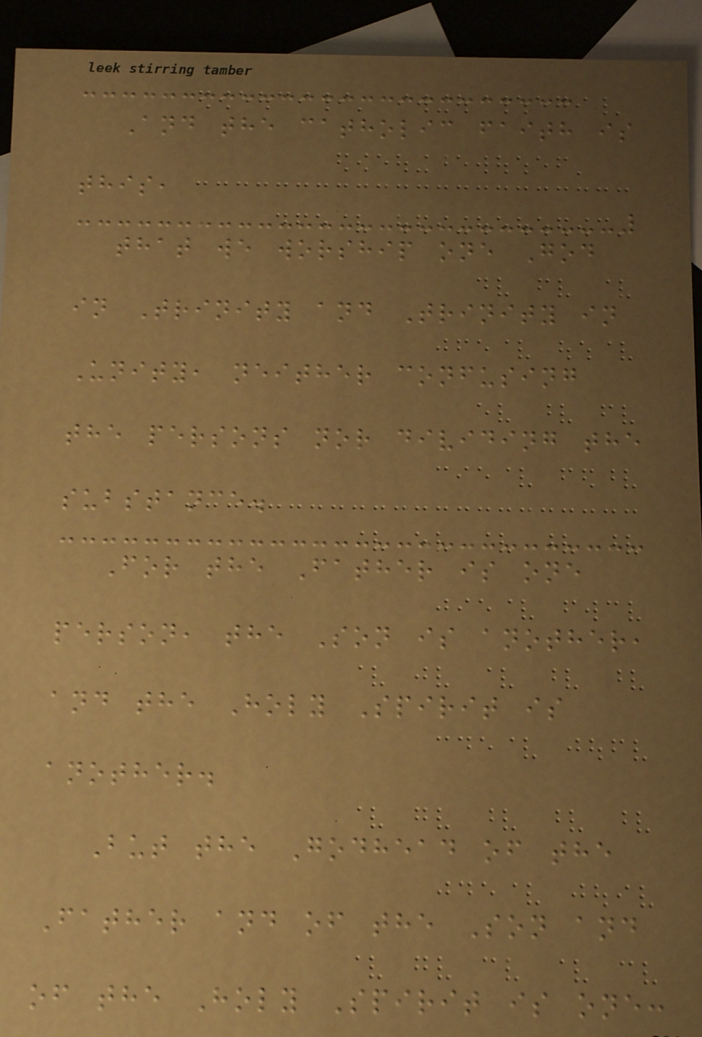And the catholic faith is
this,
that we worship one God
in Trinity and Trinity in
Unity, neither confusing
the persons nor dividing the
substance.
For the Father is one
person, the Son is another,
and the Holy Spirit is
another.
But the Godhead of the
Father and of the Son and
of the Holy Spirit is one:
